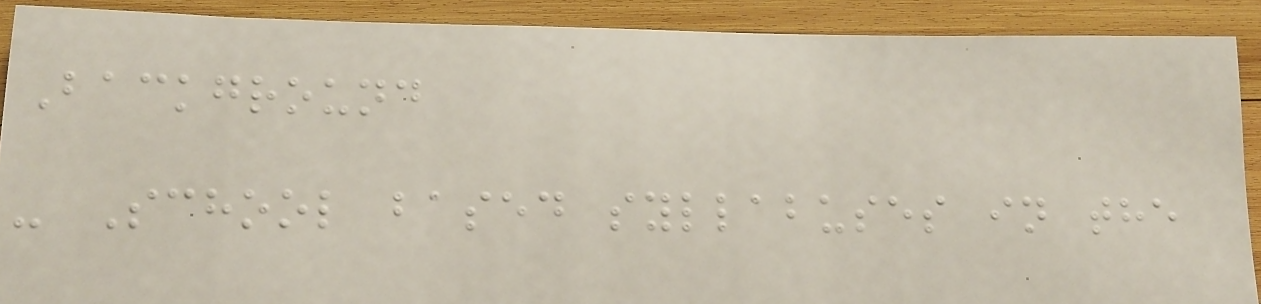Background
- School based syllabuses in the
